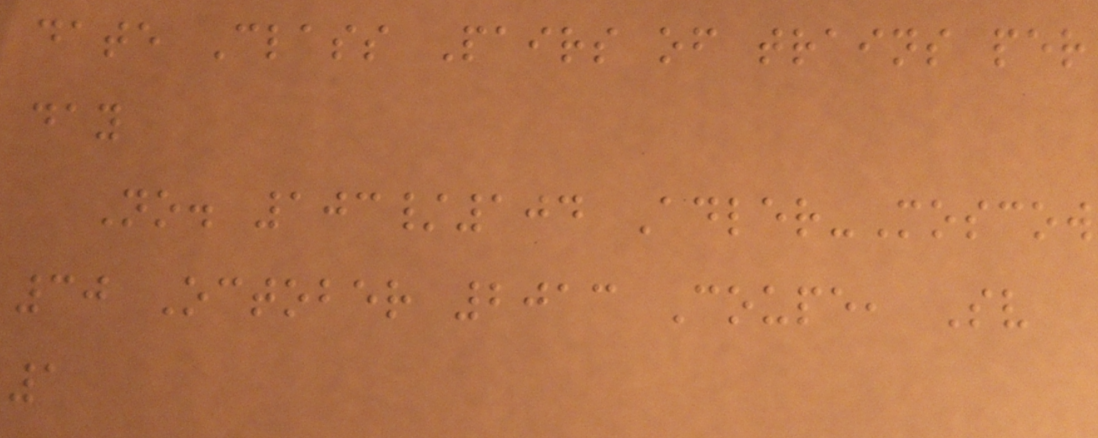date Class Pairs of trains per
day
No. 103/104 Adler-Moscow
30 October 2013 Coupe, Sv
1
